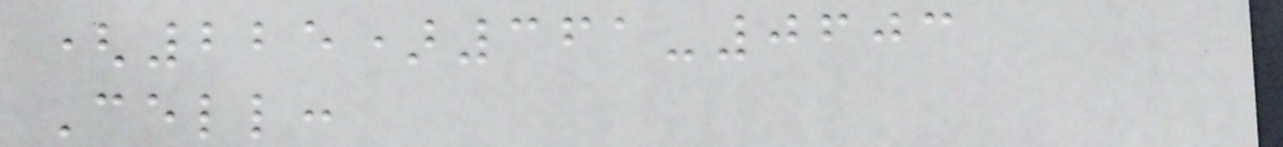(225)361-0603
Cell:
